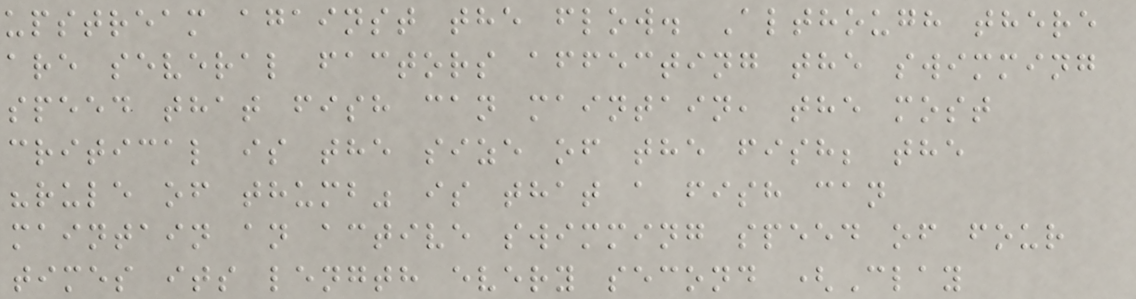upstream against the flow. Although there
are several factors affecting the swimming
speed that fish can maintain, the most
critical is the size of the fish; the
"rule of thumb" is that a fish can
maintain an active swimming speed of four
times its length every second (Clay
